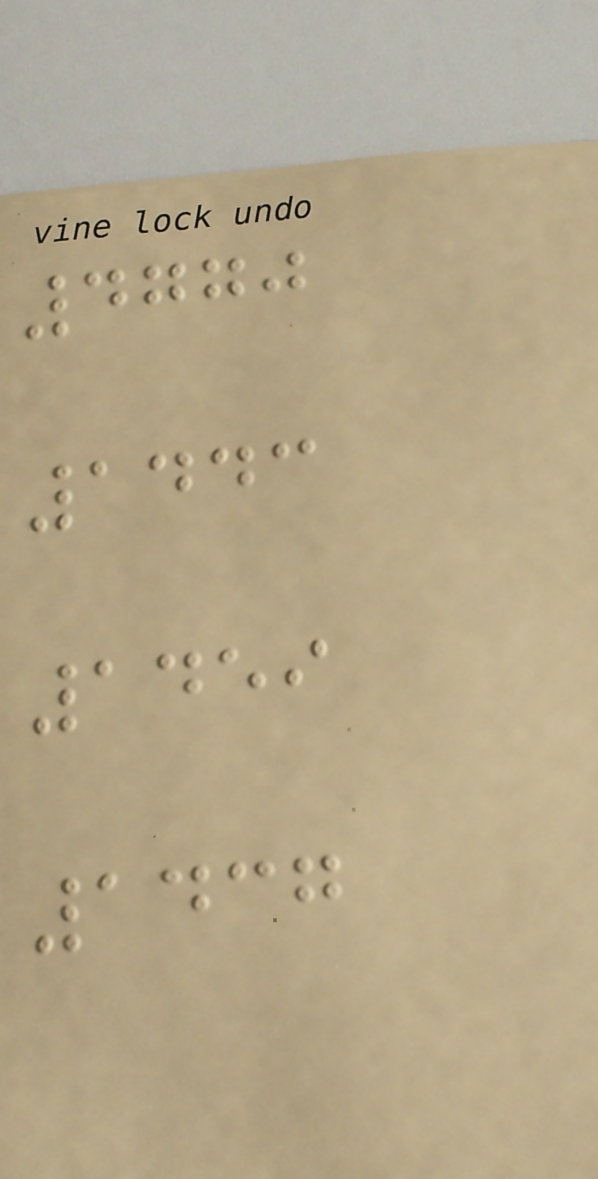4770
1443
1459
1437
